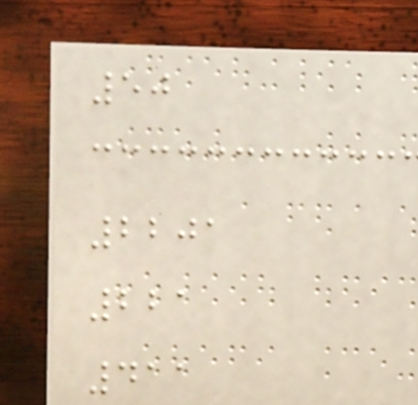50
2201
221
411
